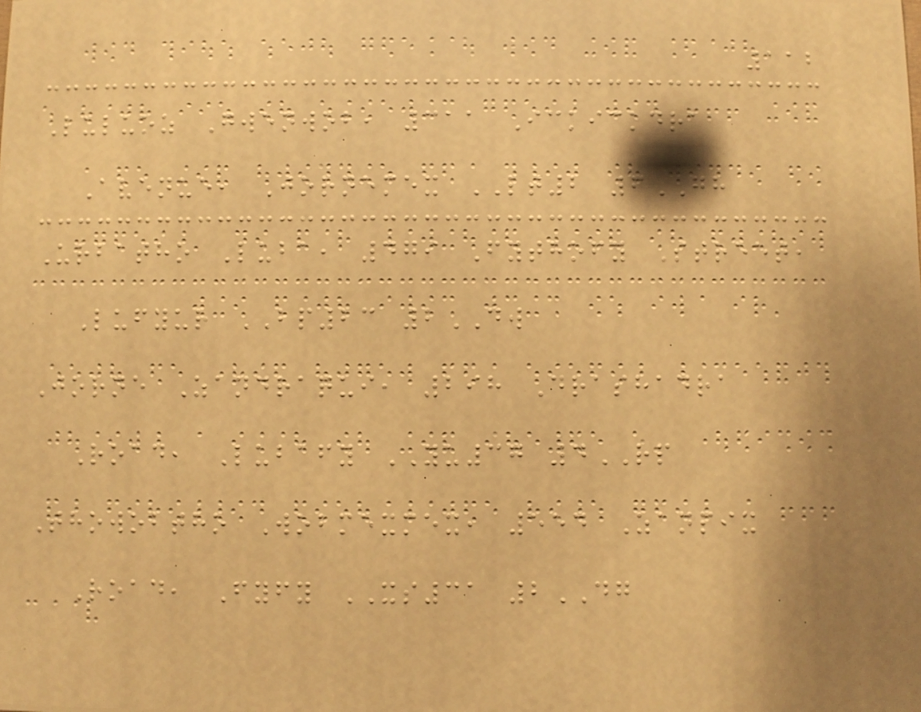112
Luluoz Gwenwob, 311 Ickickdra
Avenue, Jornemex LT2 6GH
Urbatho Luba, 479 Fythofy Street,
Lufyur BP23 2DW
Jorne Zandraqui, 298 Drashadra
Road, Lubafy YU37 4RP
Thowobtho Wobmexmex, 554 Zanpix
Road, Fyfy XS31 2DG
